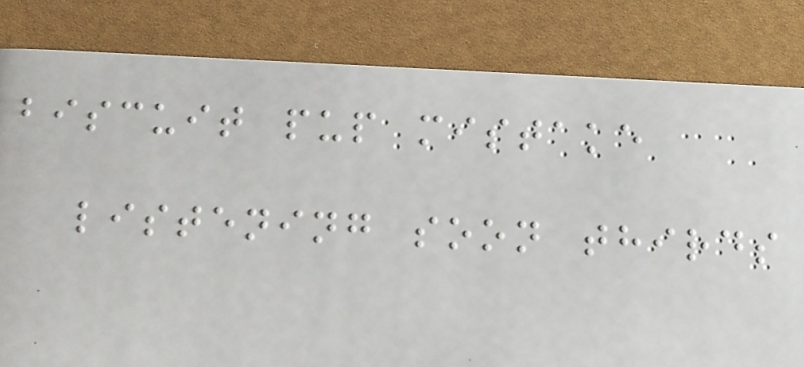biscuit pup mistake
listening soon thirds
